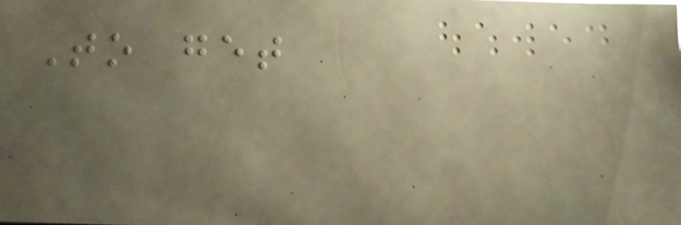To get
